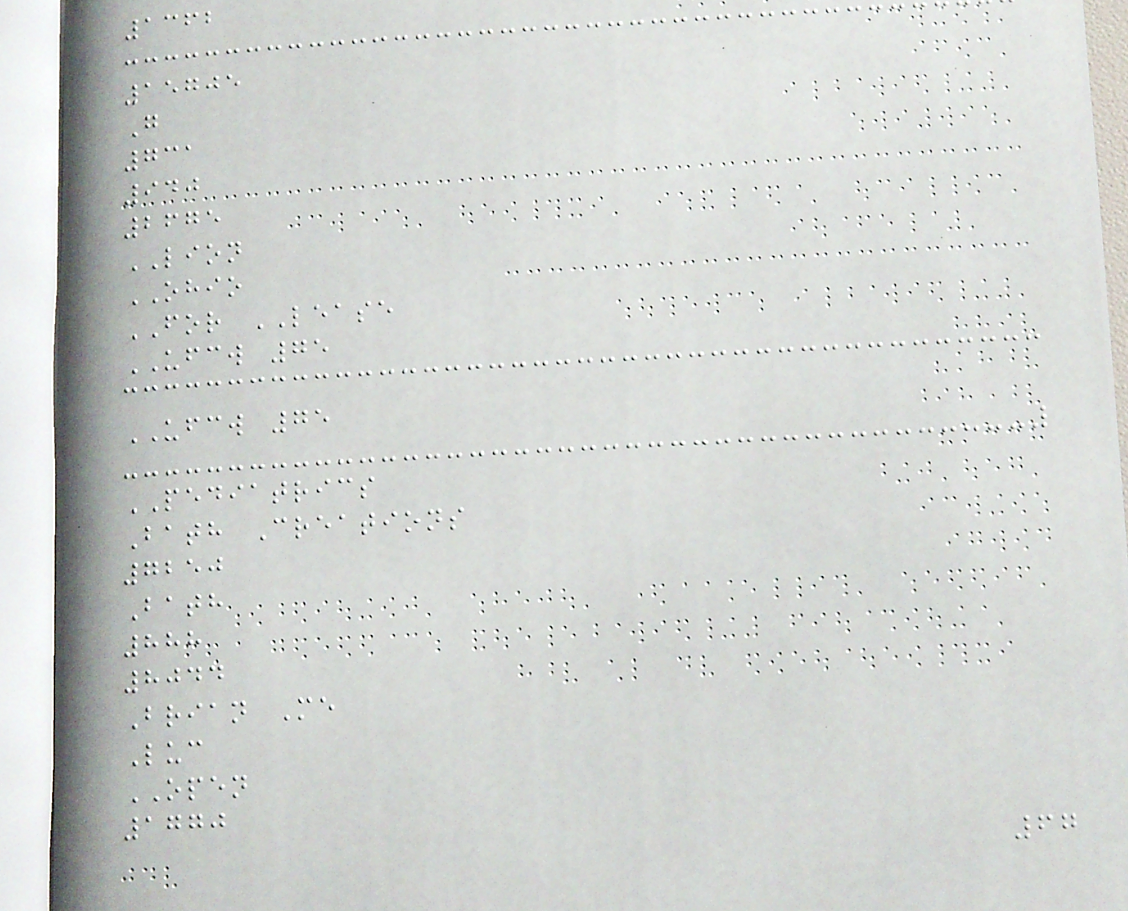1362
15705
G
731
940
2675
LION
OHIO
FOR LEASE
UFCW 75
UFCW 75
PEDIATRICS
Bath Creations
7250
Bath
888
8044
Brian Me
Luc
OPEN
1770
67
